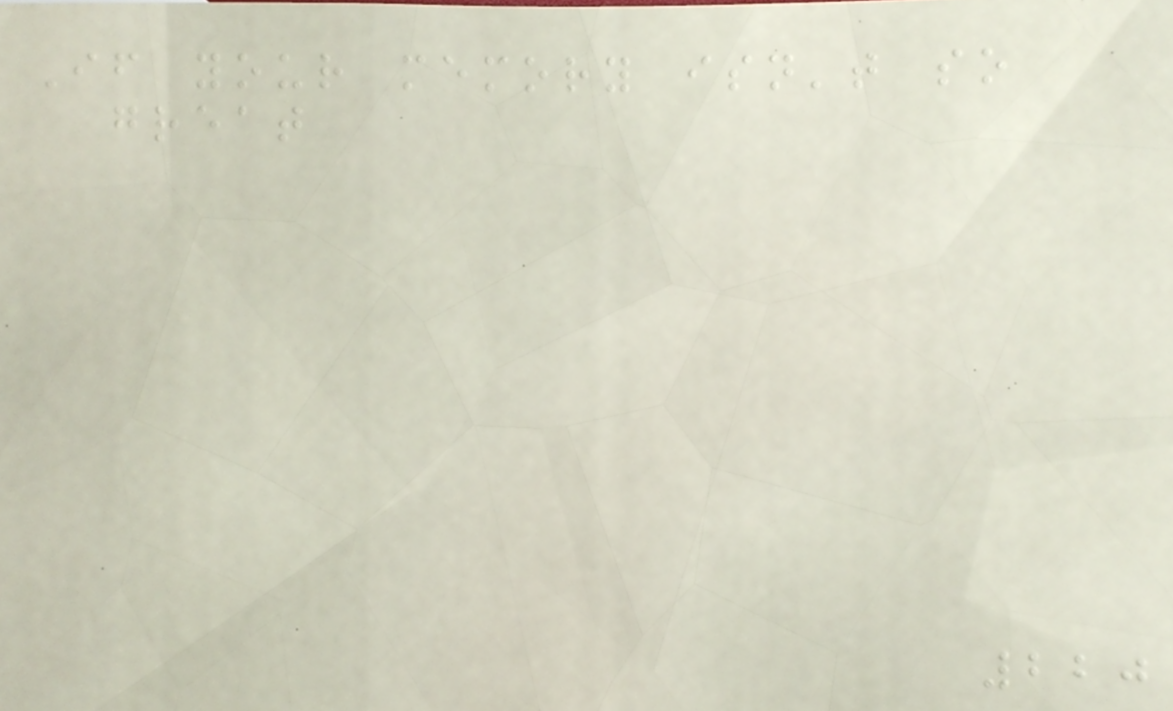If your memory isn't so
great
220
